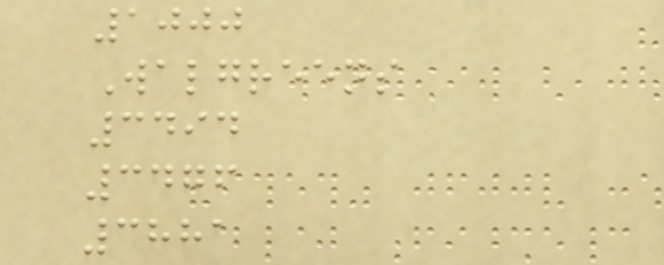1000
Walgreens
3494
3476
3881
